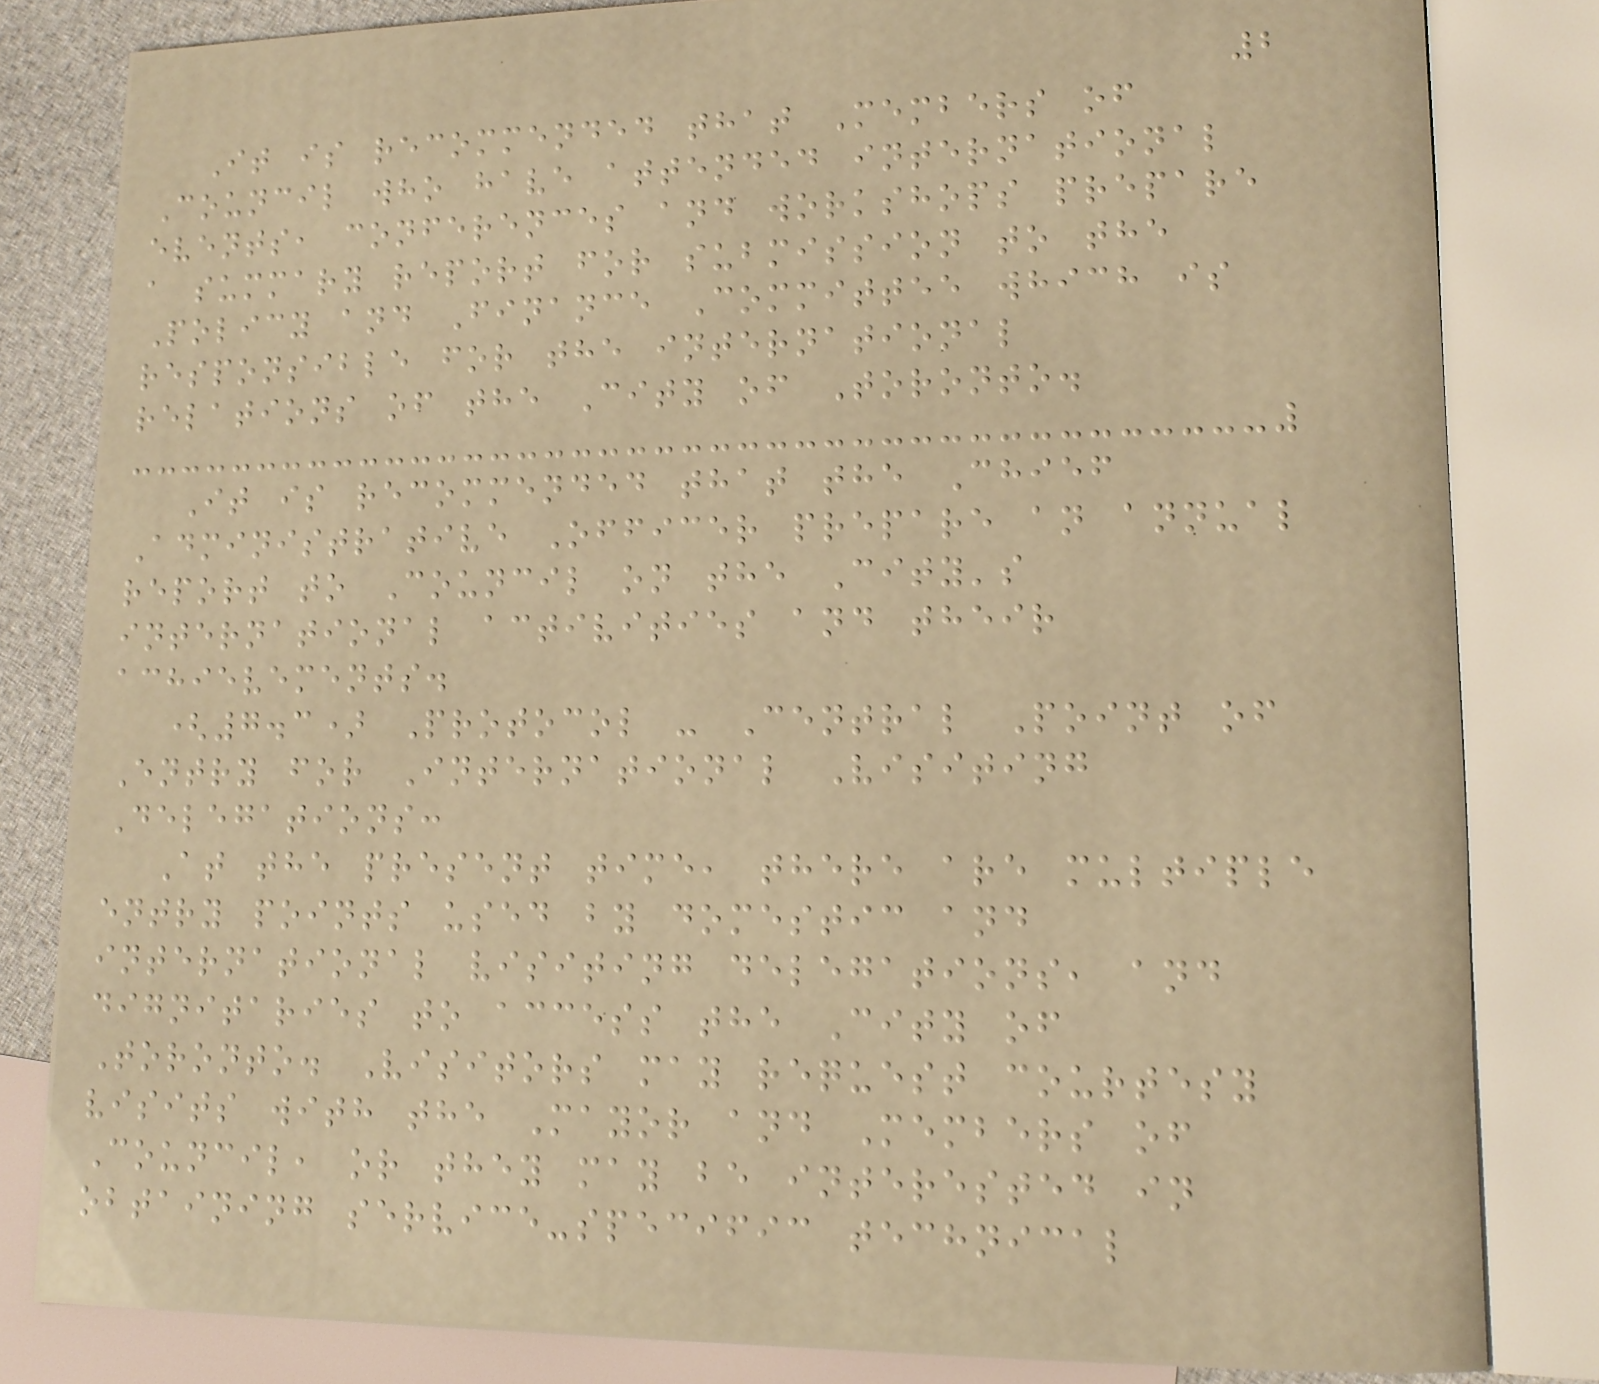2
It is recommended that Members of
Council who have attended international
events, conferences and workshops prepare
a summary report for submission to the
Policy and Finance Committee which is
responsible for the international
relations of the City of Toronto.
It is recommended that the Chief
Administrative Officer prepare an annual
report to Council on the City's
international activities and their
achievements.
(7.3) Protocol - Central Point of
Entry for International Visiting
Delegations:
At the present time, there are multiple
entry points used by domestic and
international visiting delegations, and
dignitaries to access the City of
Toronto. Visitors may request courtesy
visits with the Mayor and Members of
Council, or they may be interested in
obtaining service-specific technical
